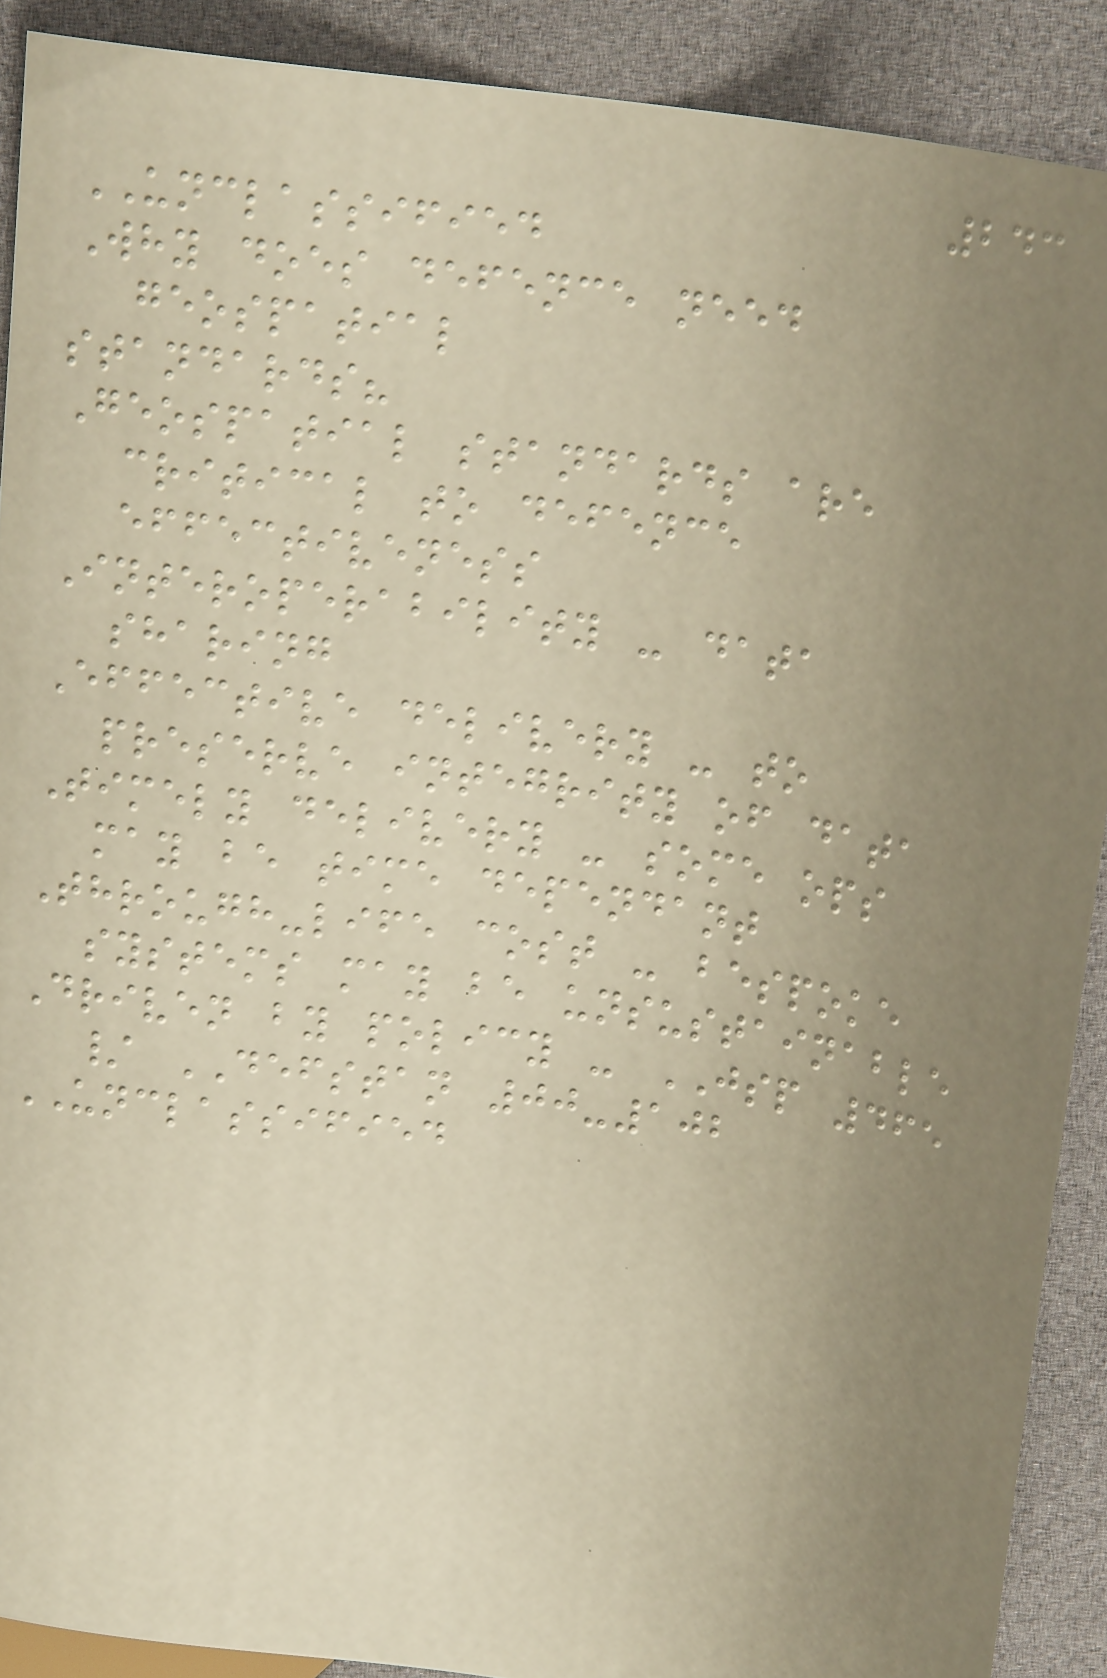243
UNCLASSIFIED
Why does defence need
geospatial
standards?
Geospatial standards are
critical to defence
effectiveness
Interoperability - data
sharing
Effective delivery - to
preserve integrity of data
Timely delivery - some ops
may be time dependant
Through-life cost - bespoke
systems may be unsustainable
Driven by policy - JSP 465
/ DEFSTAN 00-102
UNCLASSIFIED
